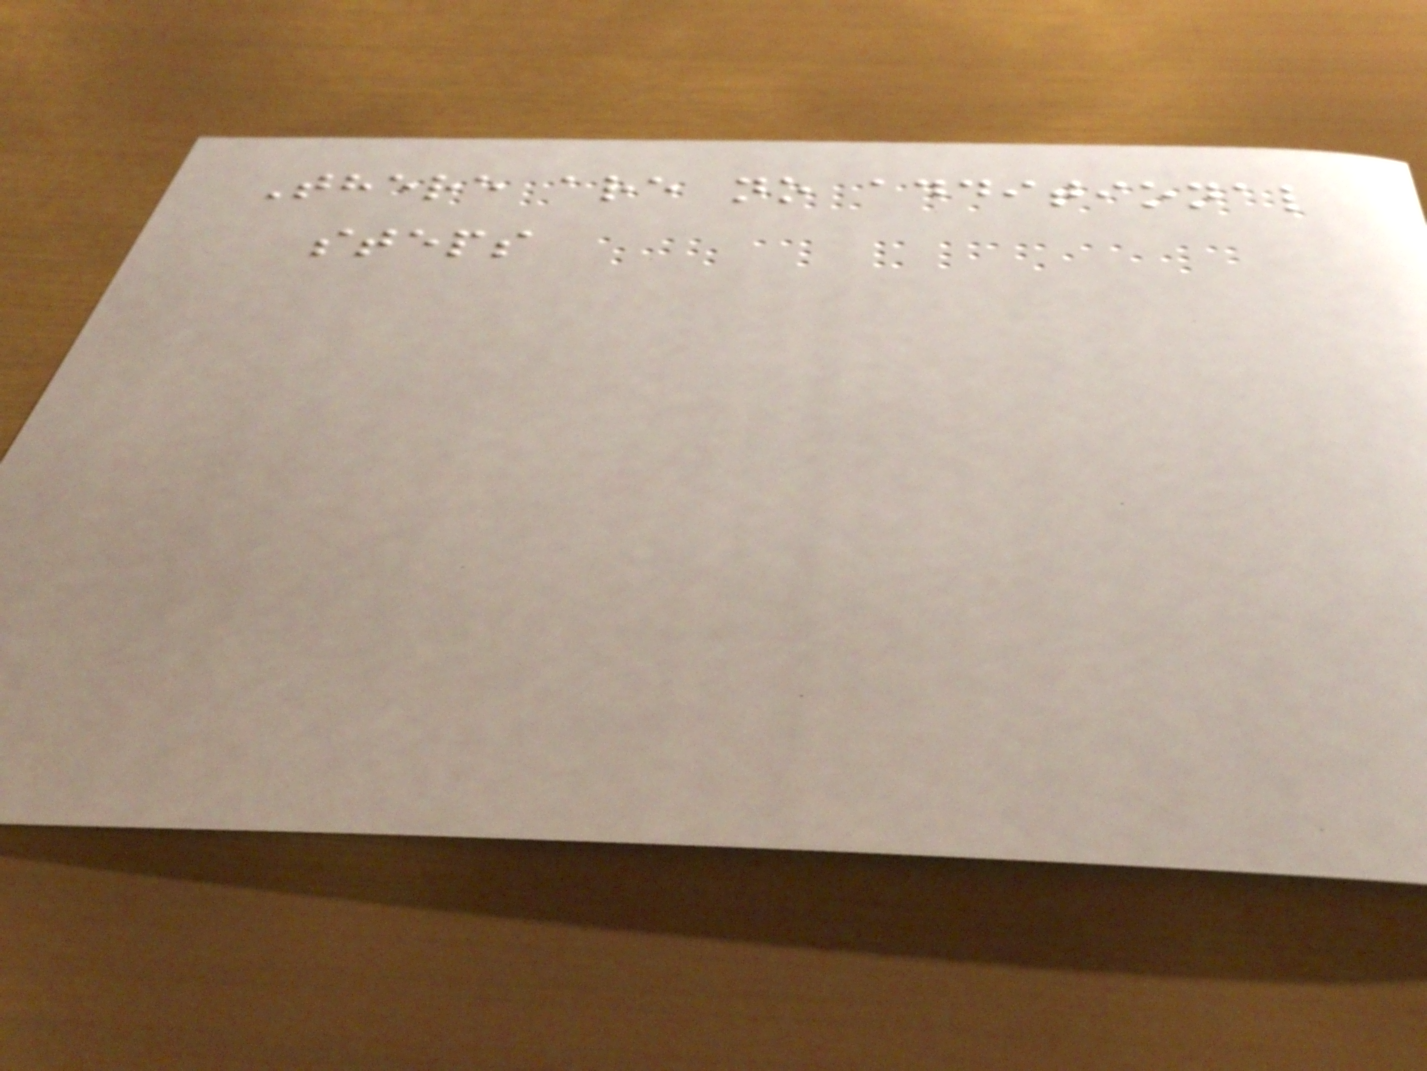There are no additional
steps
